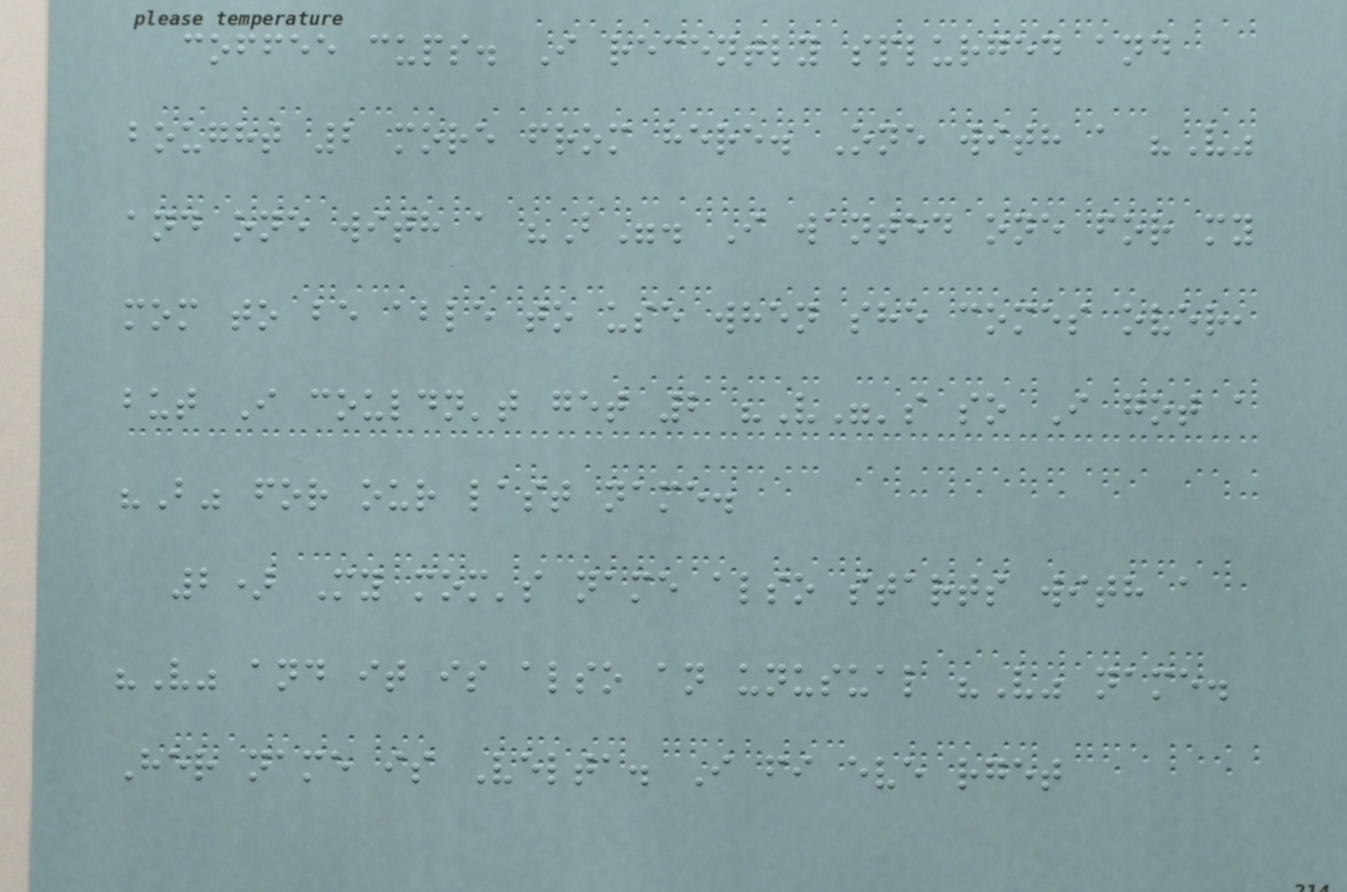coffee cups. I recently splurged and
bought 2 more from here. One with a "V"
and one with a "B". I wanted one for my
mom to be able to use when she comes over,
but I couldn't get 2 "V"'s so I got a
"B" for our last name.
2) My mom's name also starts with a
"V" and it is also an unusual "V" name.
Her name is Velta. I fi eve rget
